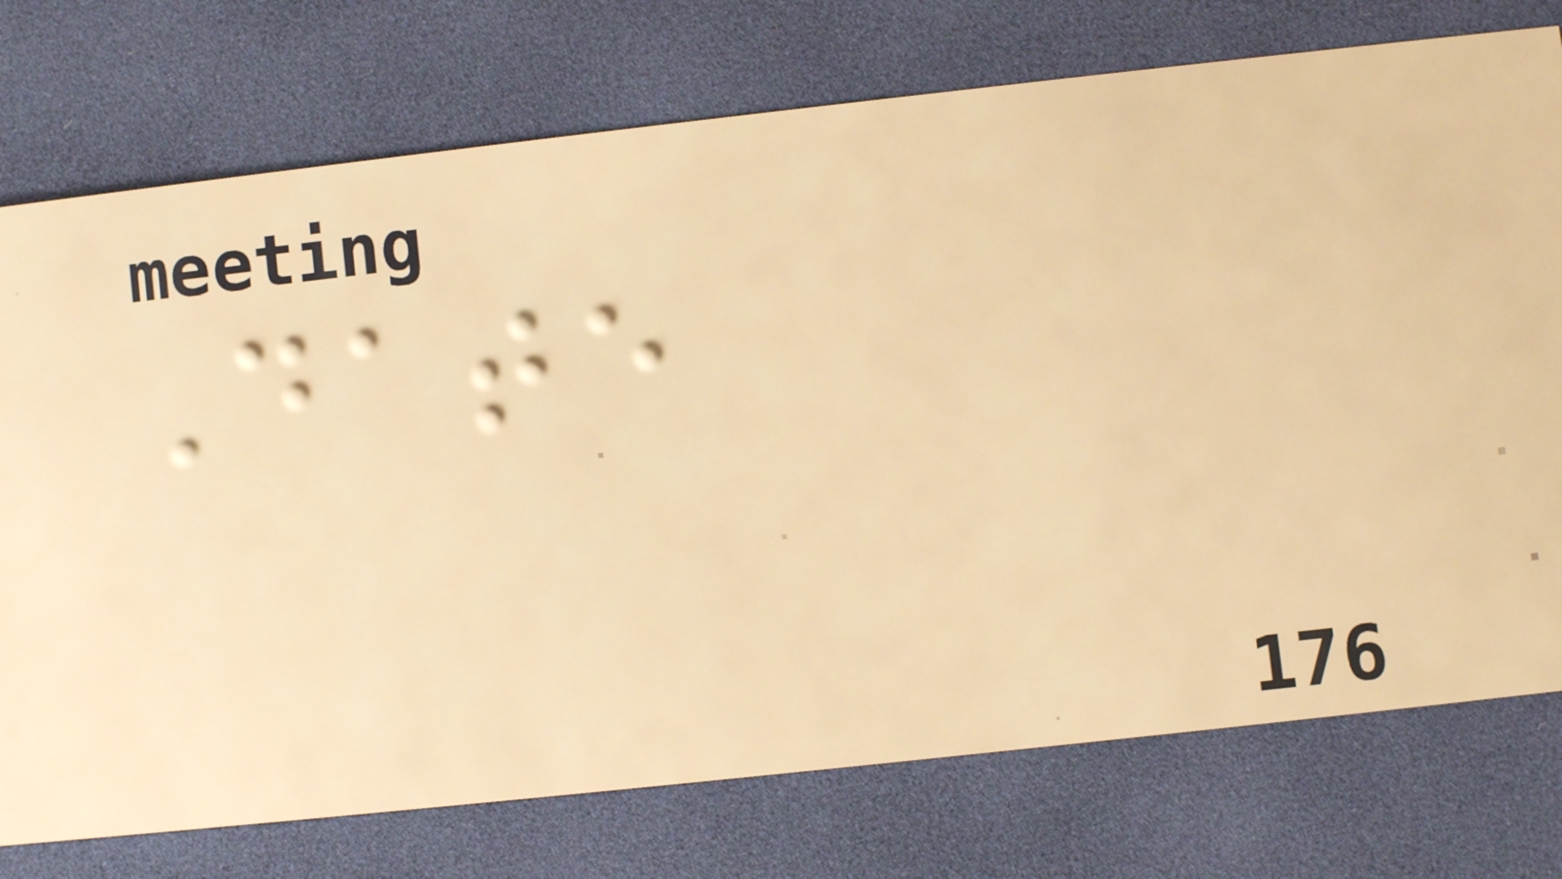Date
